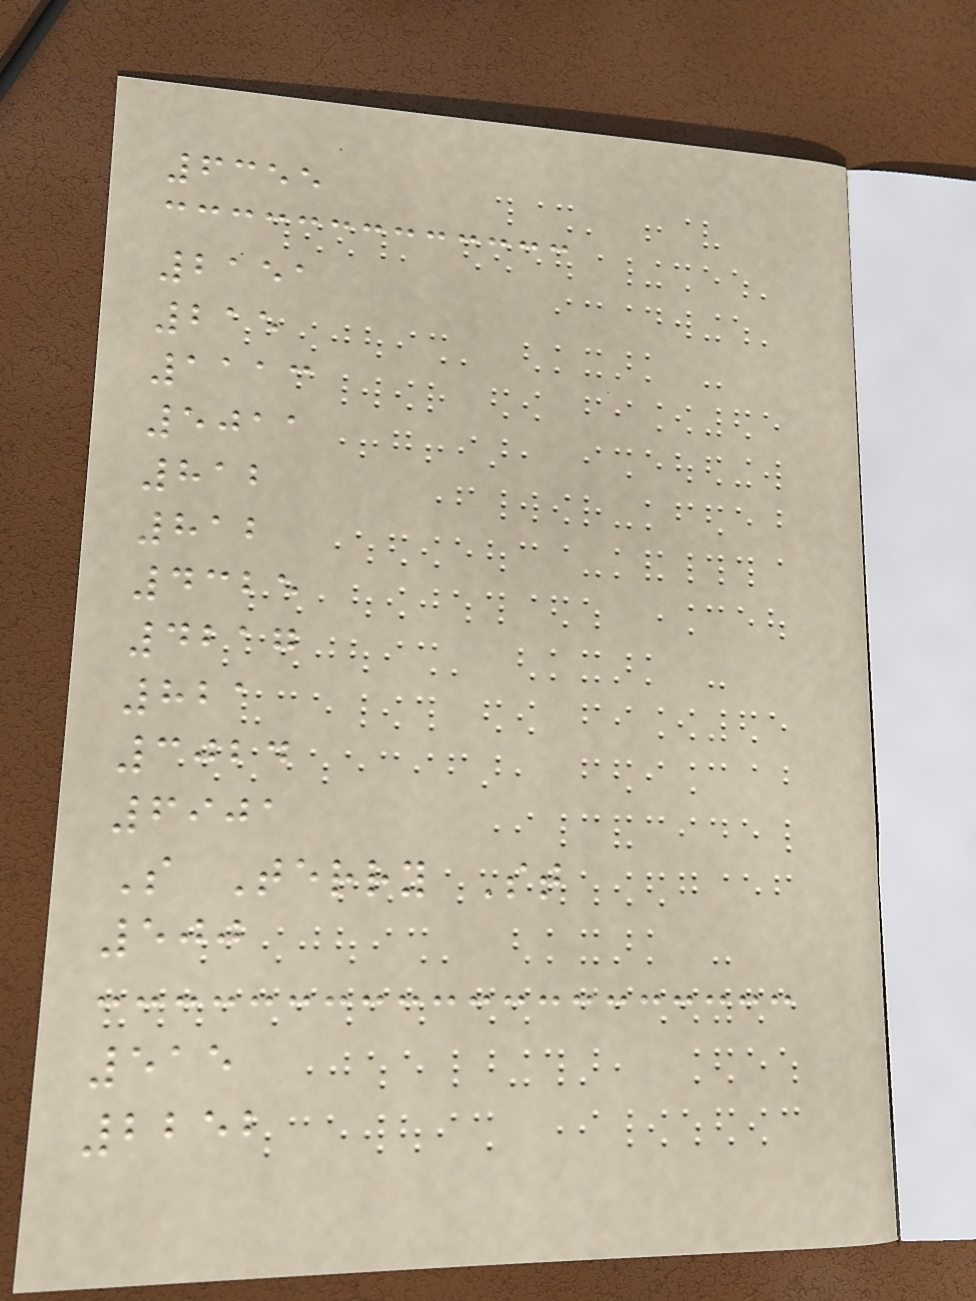6355
2151
215
1113
5011
812
812
4325
4217
821
3024
6901
S Terry St
500
515
2252
